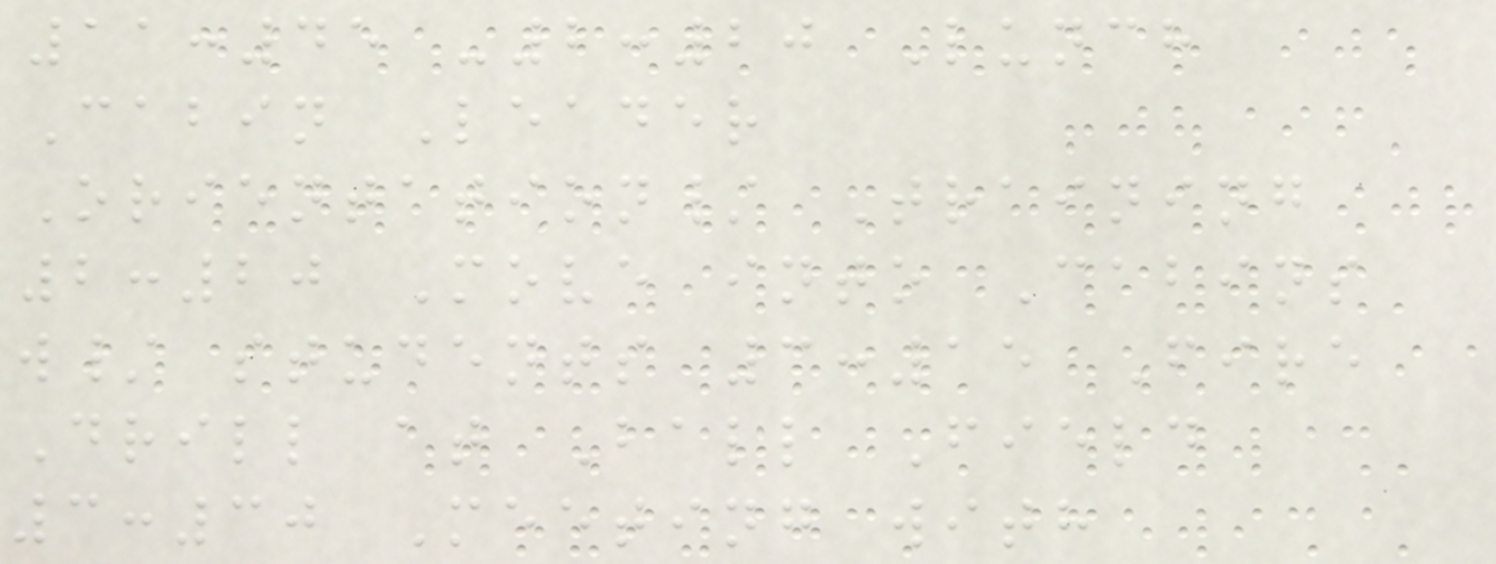11:45 -2:20 Lunch
Cabin Leader
Orientation/ Training
2:20 Move into Cabins
w/ students 3:15 Fire
Drill at Ball Field
3:30 Meeting with
